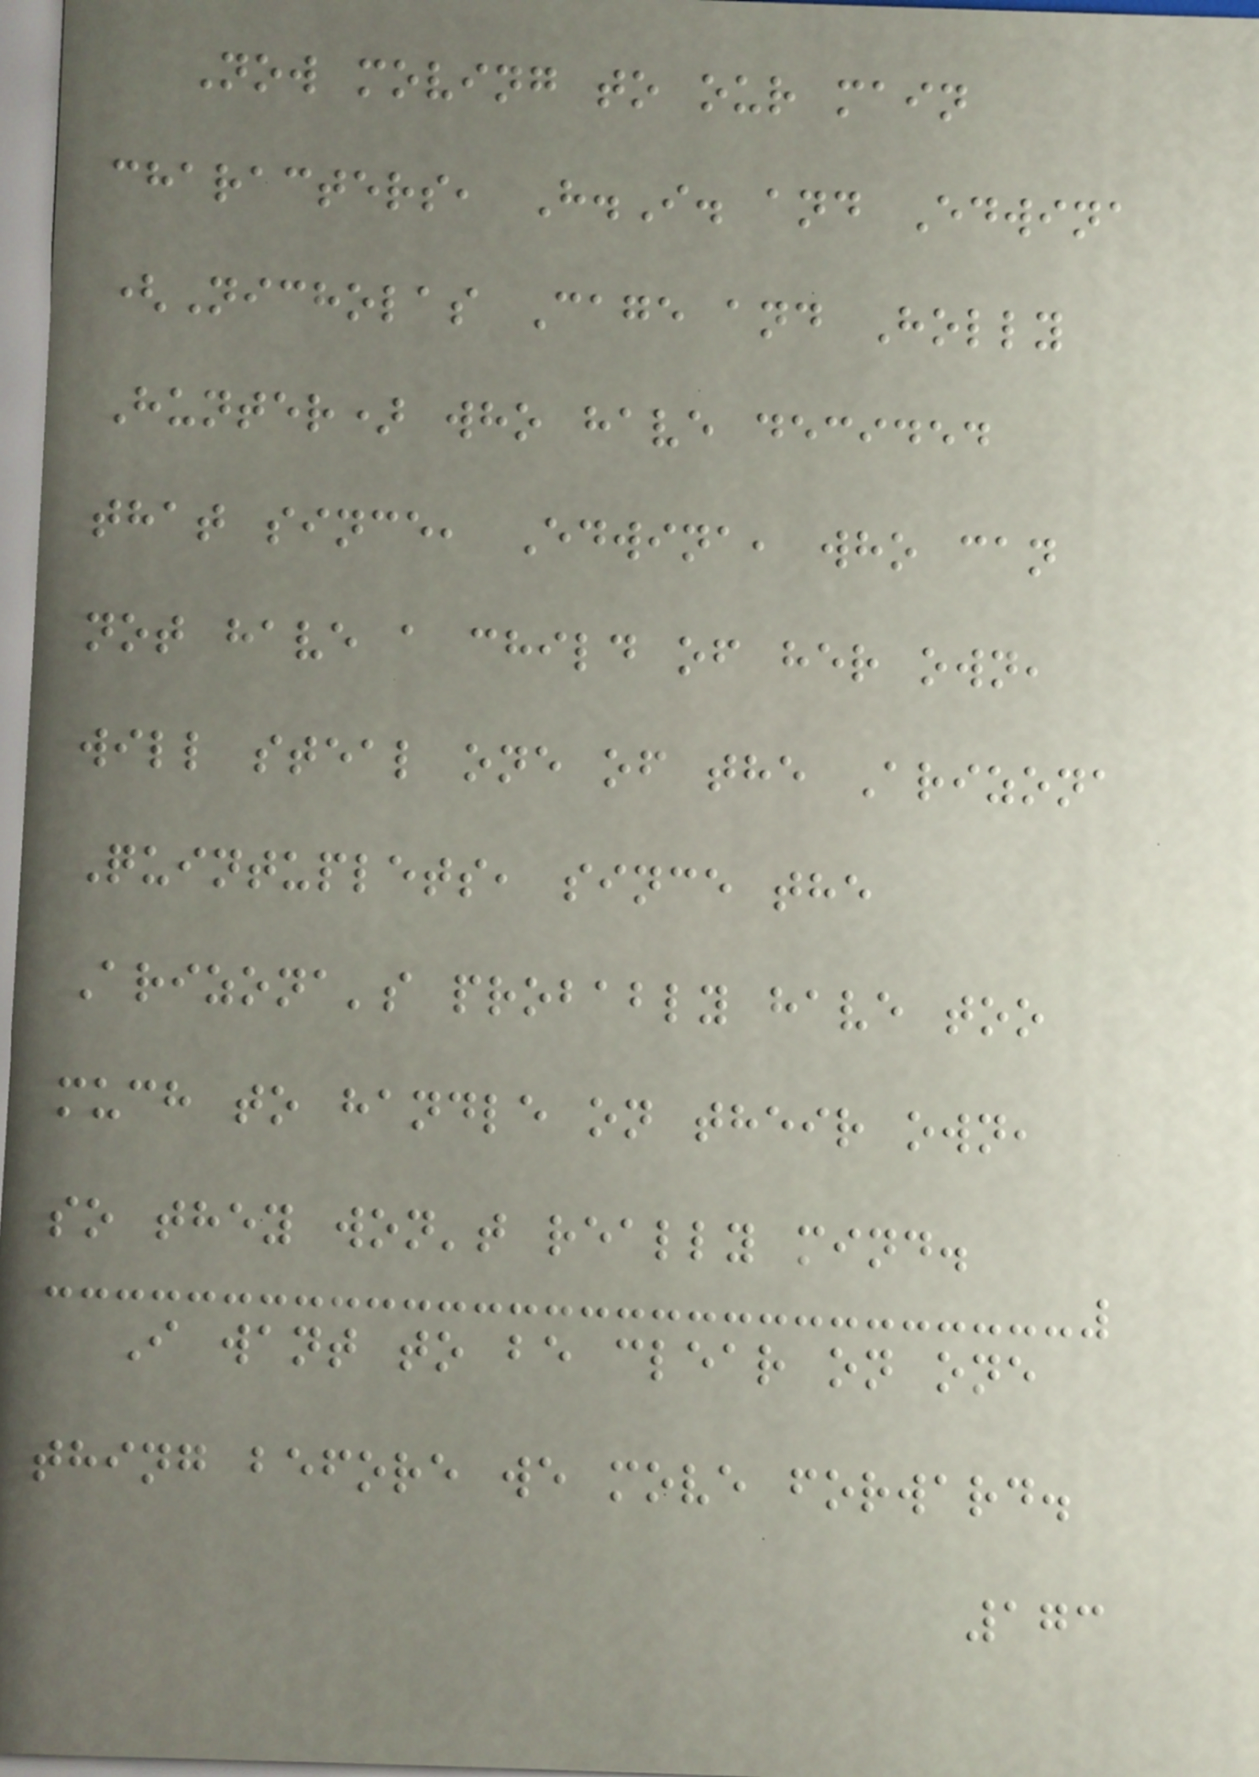Now moving to our main
characters, H.I. and Edwina
(Nicholas Cage and Holly
Hunter) who have decided
that since, Edwina, who can
not have a child of her own,
will steal one of the Arizona
Quintuplets, since the
Arizona's probably have too
much to handle on their own,
so they won't really mind.
I want to be clear on one
thing before we move forward.
173
